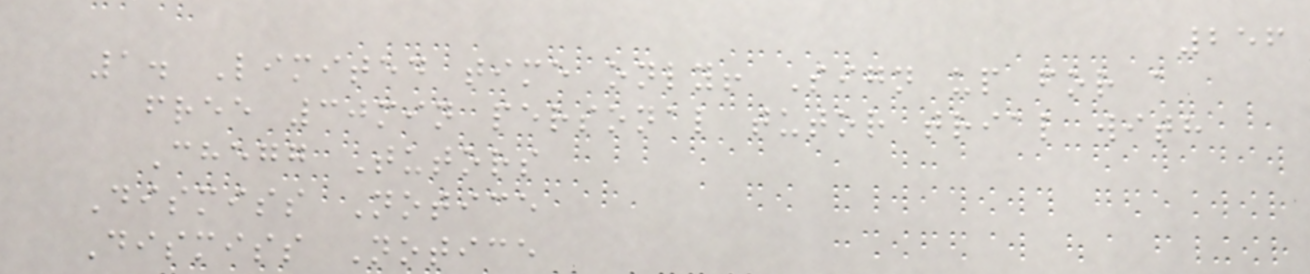256
1. Limited time only! Sign up for a
free 30min personal tutor trial with
Chegg Tutors
Dismiss Notice
Dismiss Notice
